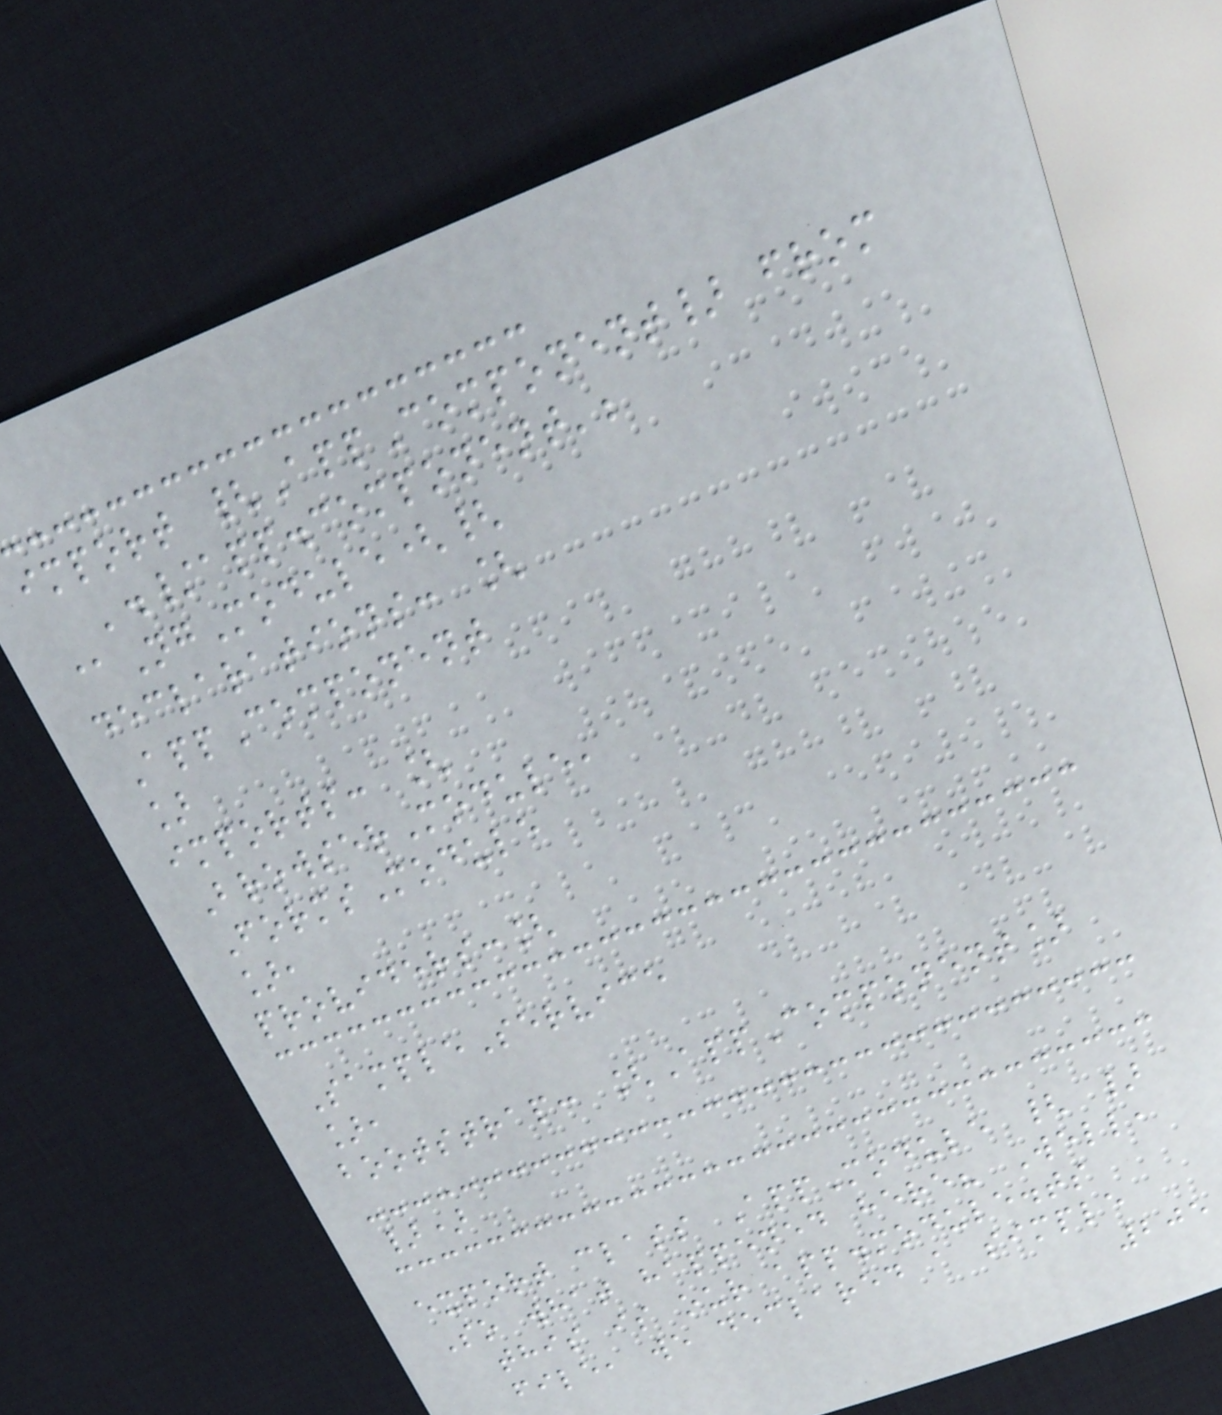import {AppComponent} from
'./app.component';
@NgModule({
declarations: [
AppComponent
]
imports: [
BrowserModule,
FormsModule
],
providers:[
SampleService
],
bootstrap: [AppComponent]
})
export class AppModule { }
So what happened here? Well,
this is our app.module.ts
file, we declared a simple
205
